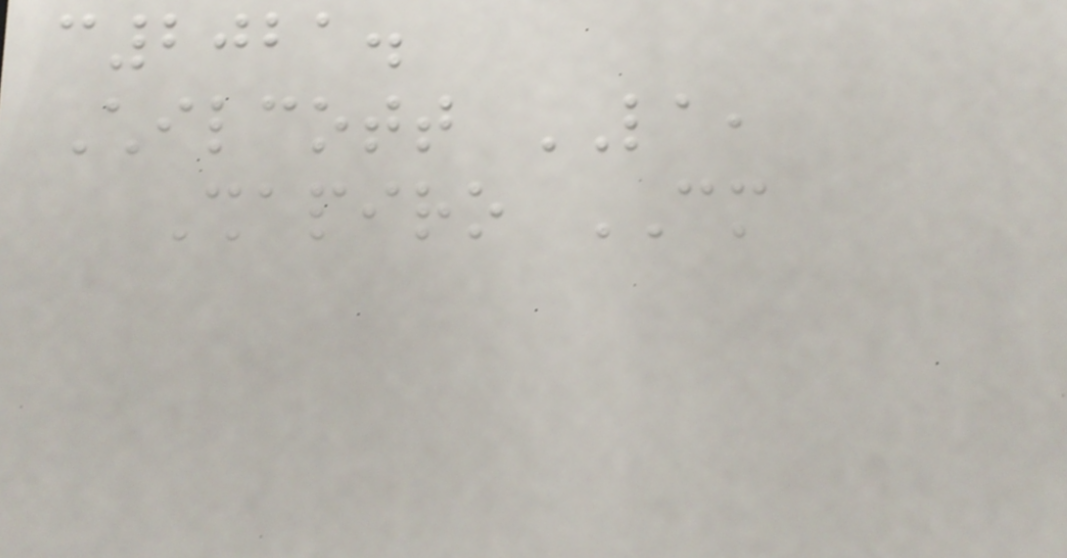c2021.
Chilcott LA,
Shapiro CM
